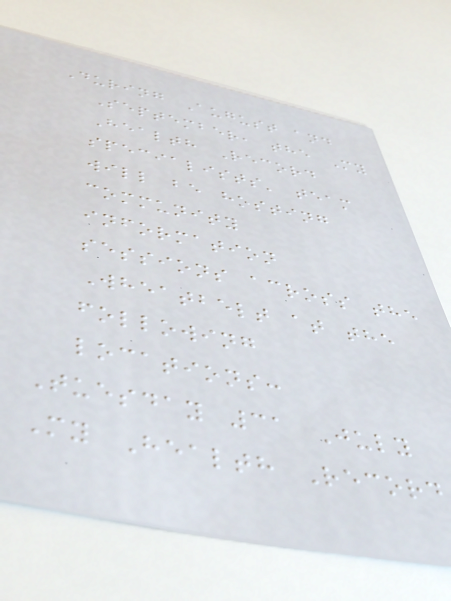During August and
September, the My
Health Record
specialists' team
will be hosting
community
information
sessions across the
Wheatbelt at the
following
locations:
Tuesday 31 July
My Health Record
